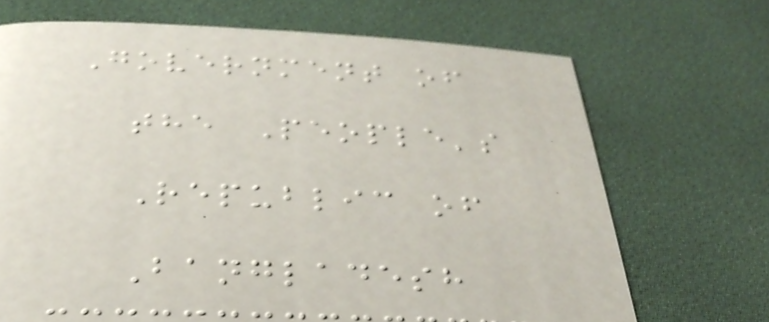Government of
the People's
Republic of
Bangladesh
